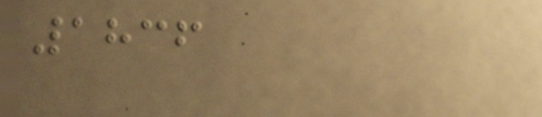1836
